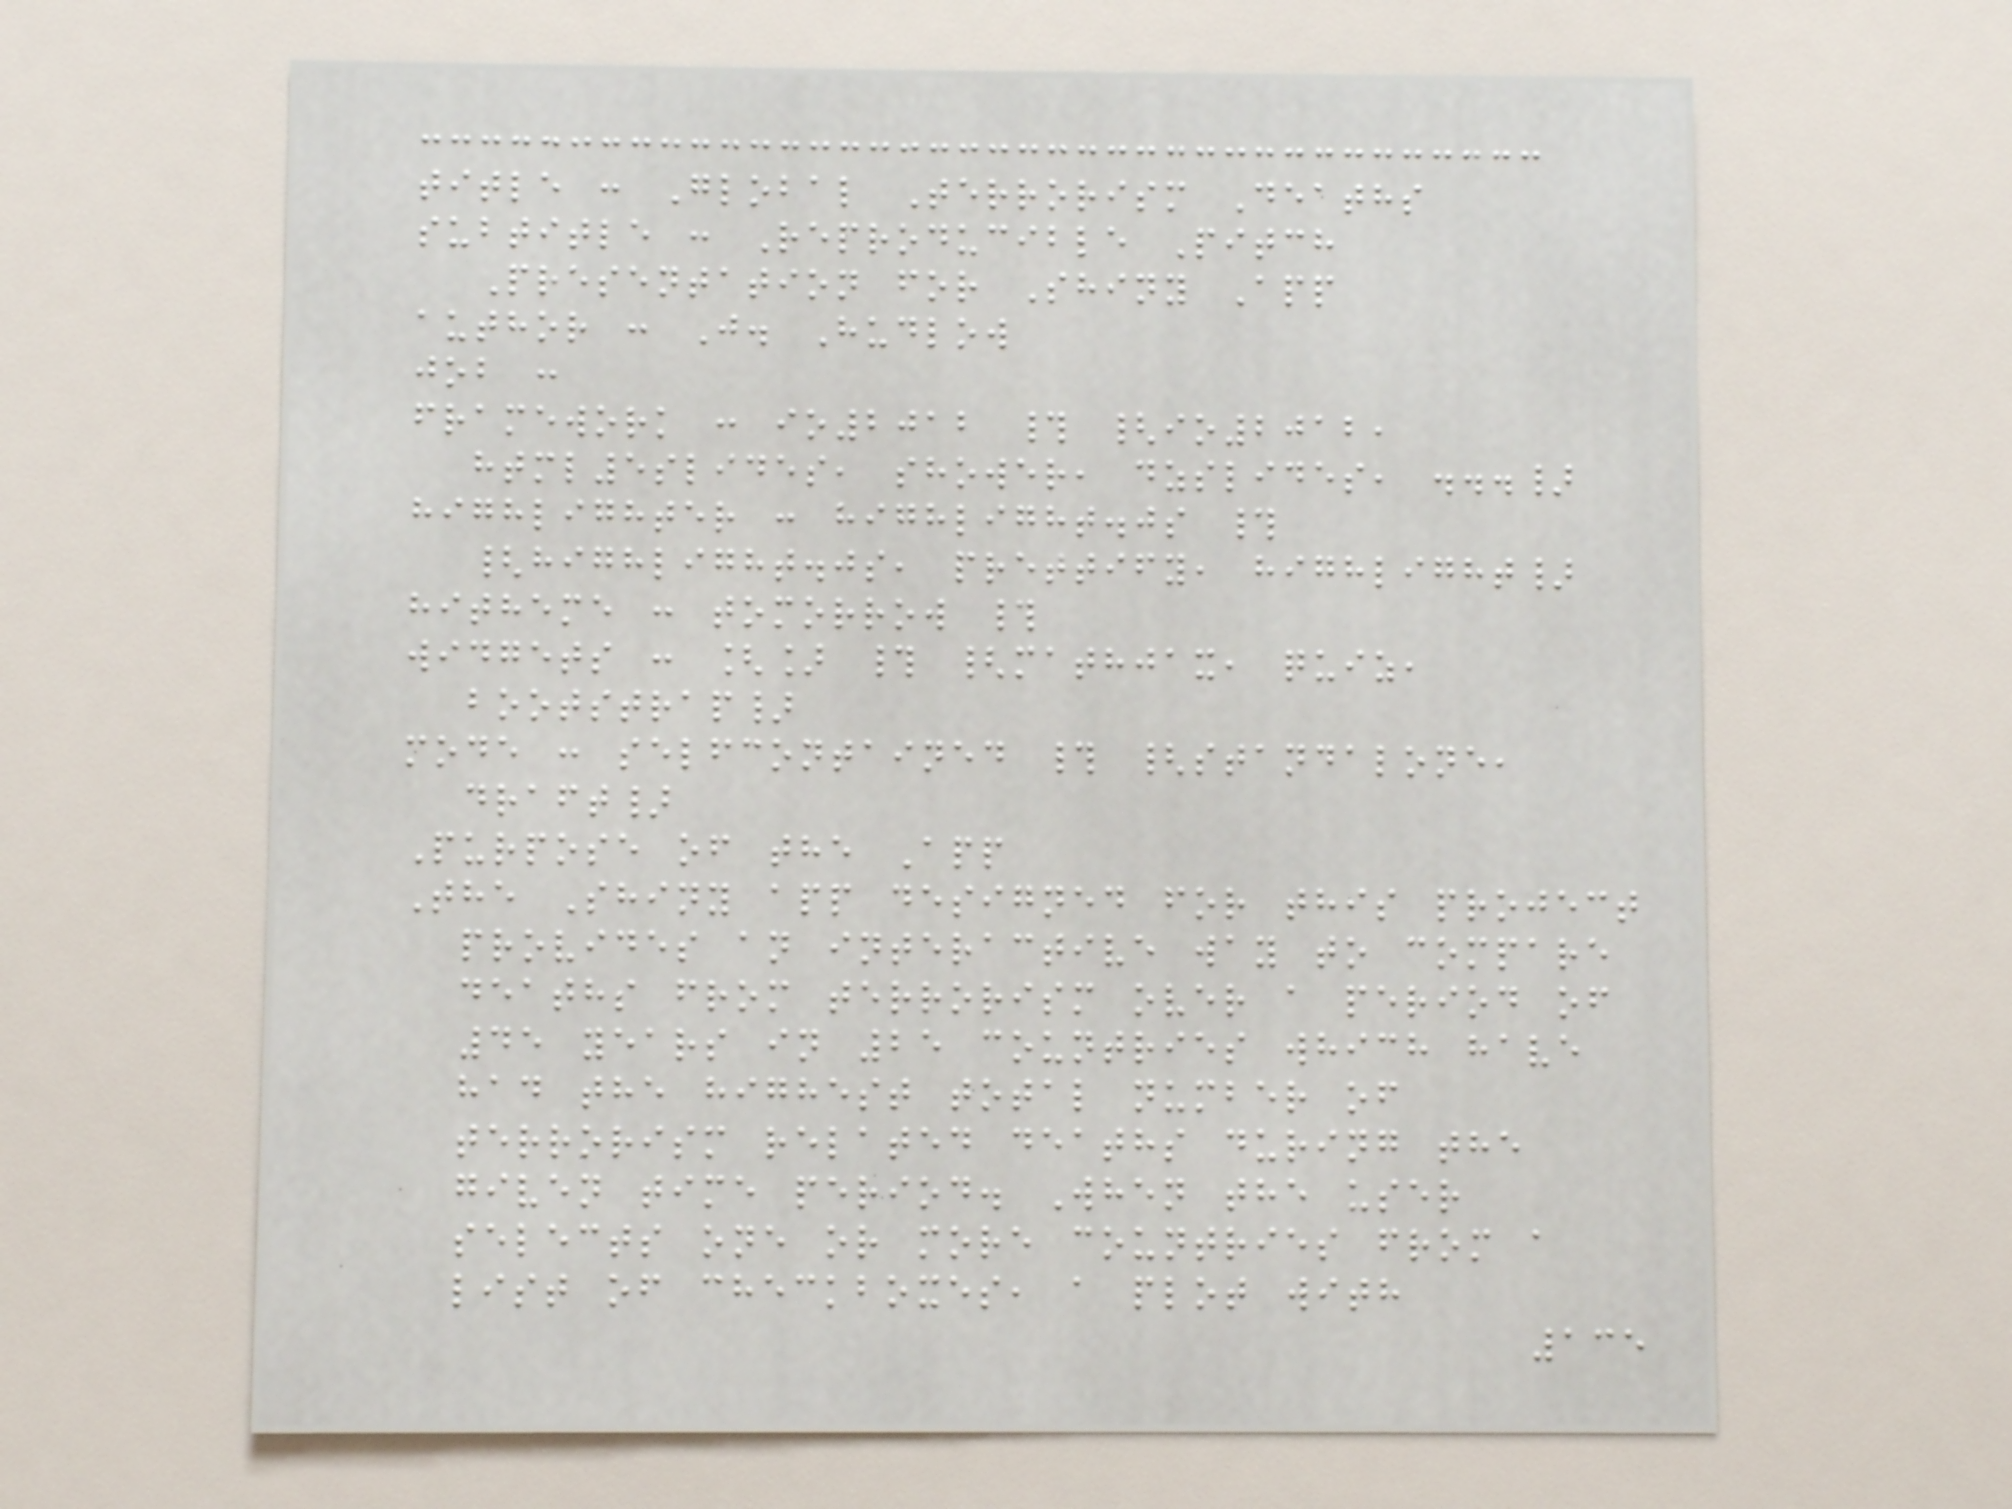title : Global Terrorism Deaths
subtitle : Reproducible Pitch
Presentation for Shiny App
author : J. Hudlow
job :
framework : io2012 # {io2012,
html5slides, shower, dzslides, ...}
highlighter : highlight.js #
{highlight.js, prettify, highlight}
hitheme : tomorrow #
widgets : [] # {mathjax, quiz,
bootstrap}
mode : selfcontained # {standalone,
draft}
Purpose of the App
The Shiny app designed for this project
provides an interactive way to compare
deaths from terrorism over a period of
45 years in 25 countries which have
had the highest total number of
terrorism related deaths during the
given time period. When the user
selects one or more countries from a
list of checkboxes, a plot with
135
